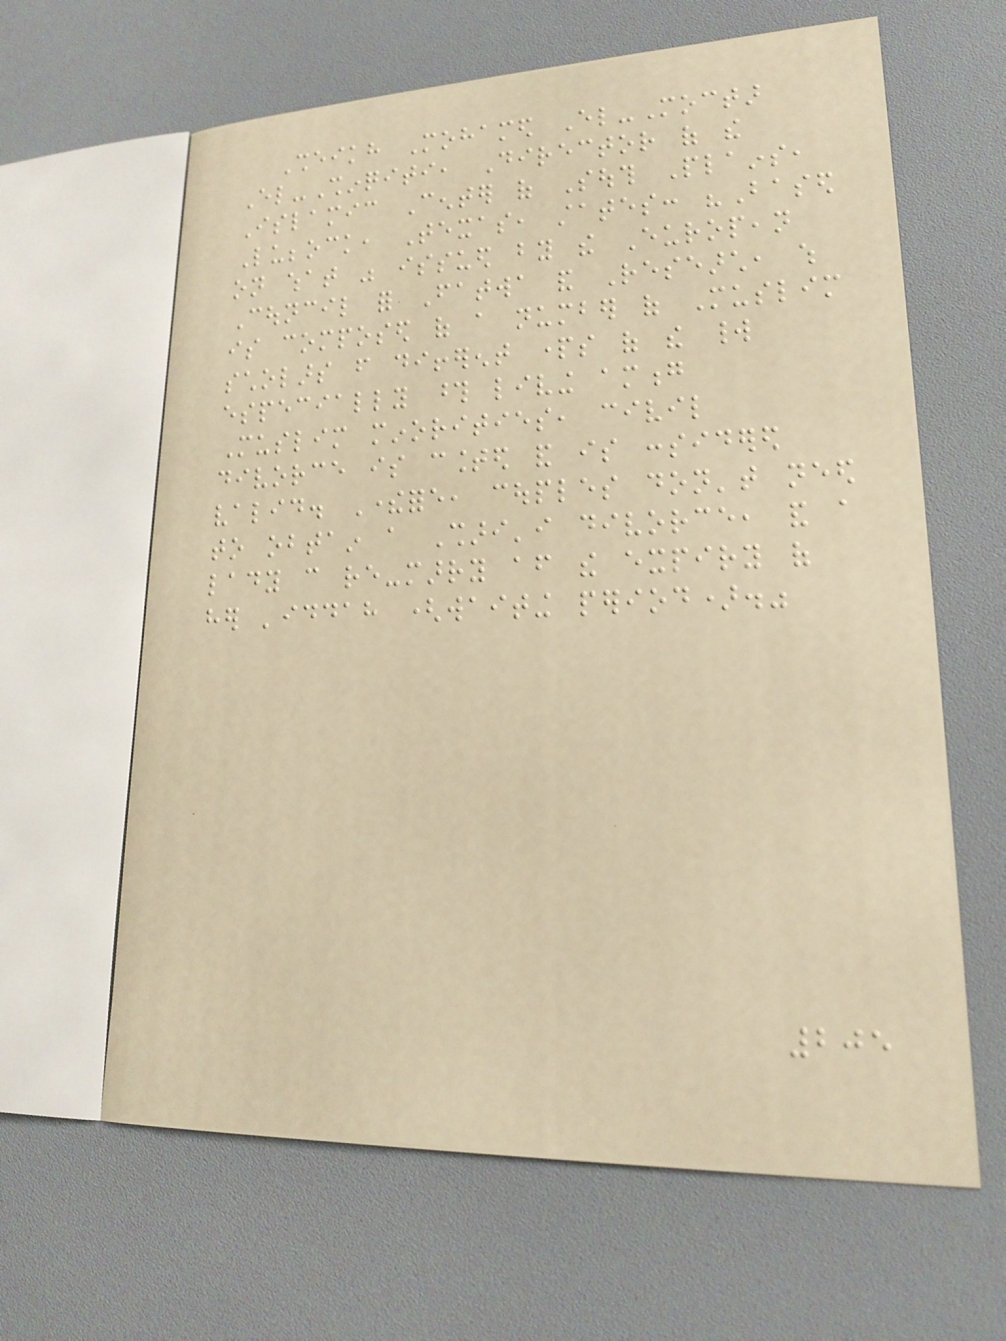Sheikh Mohamed El-Moctar
El-Shinqiti, Director of the
Islamic Center of South Plains,
Lubbock, Texas, states: "Based
on what was issued by the European
Council for Fatwa and Research, which
is composed of a number of Muslim
scholars from different parts of the world
especially those living among
Muslim minorities, civil
divorce is counted and is considered
valid. Therefore, couples don't need
to obtain a Shari'i divorce, and a
lady can re-marry after the expiry of
her 'iddah (waiting period)."
205
